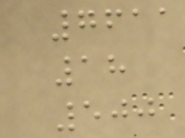7611
18
500
